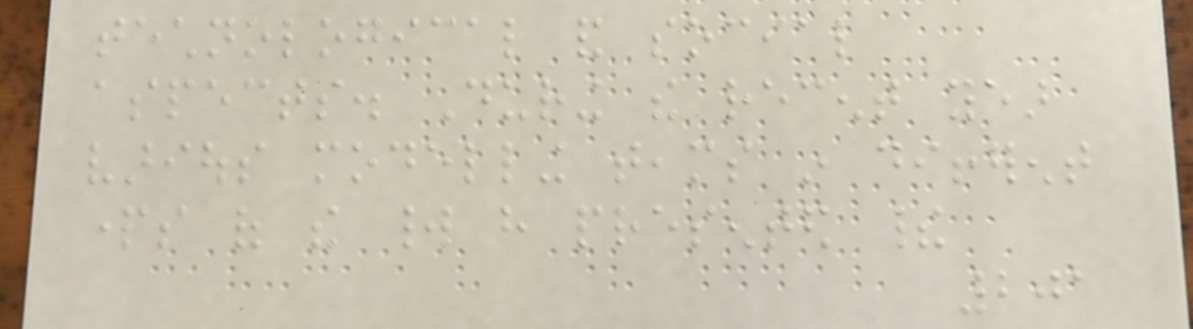technological and social
aspects. During the recent year
various modelling teams in different
parts of the world have presented their
201
